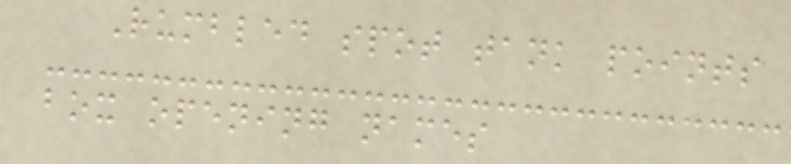Rumbled spot tank points
box opening names
